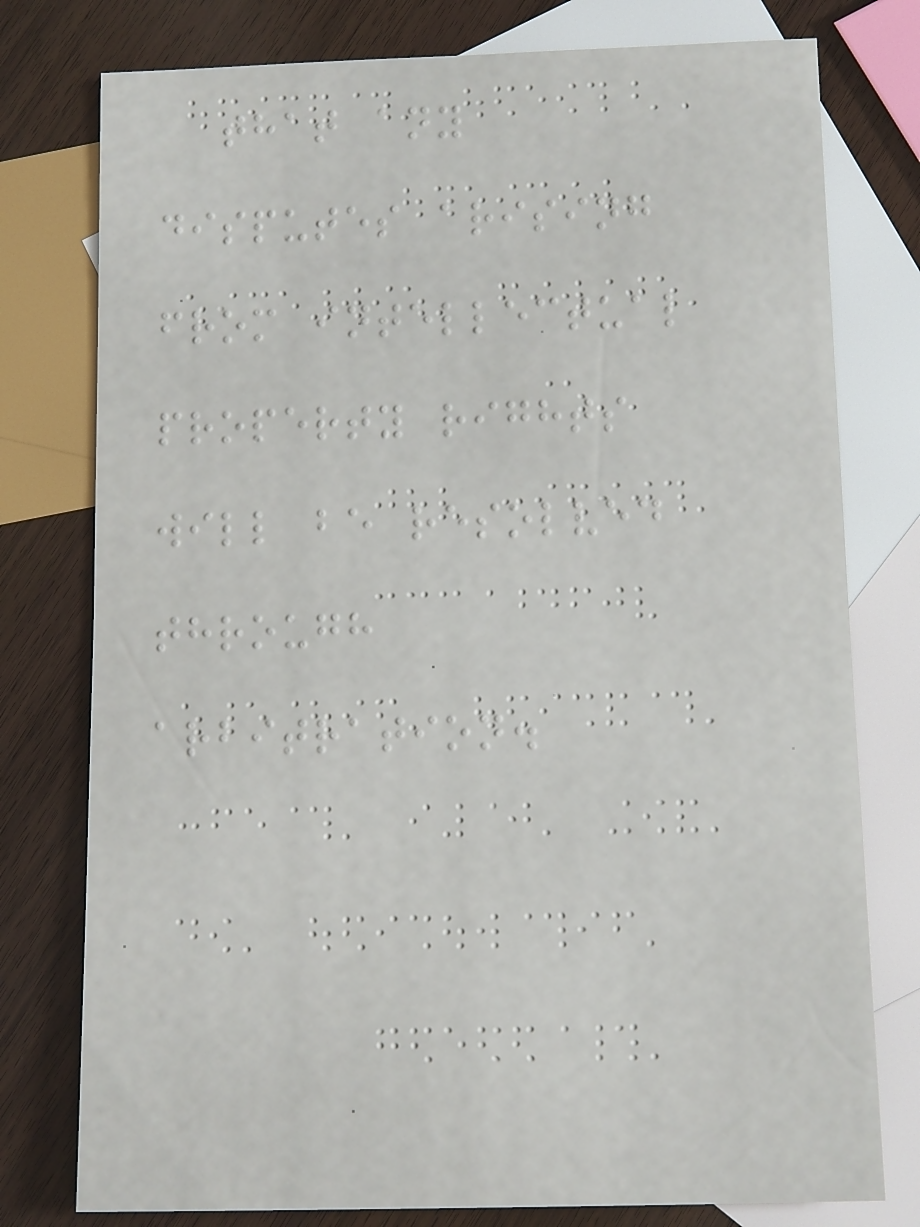that any
disputes arising
from intellectual
property rights
will be resolved
through
arbitration.
